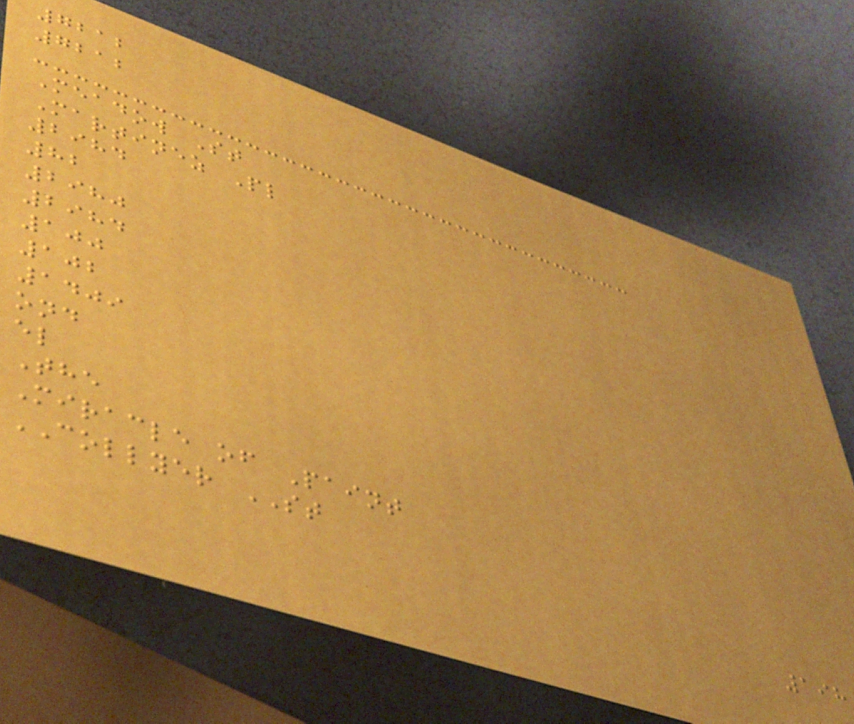7212
7212
Meadow St
Martinez Pl
2984
82
2980
2984
100
102
1409
ond
el
The
Miracle of Paint
COLLYER ST
198
